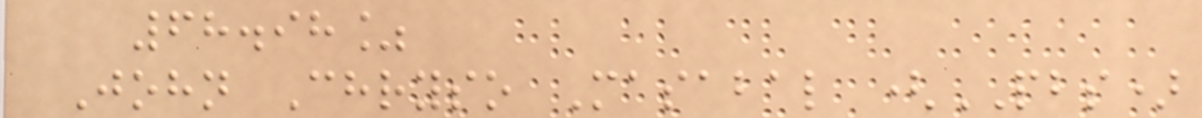68.98%
John Chryso Masabal (PBS)
